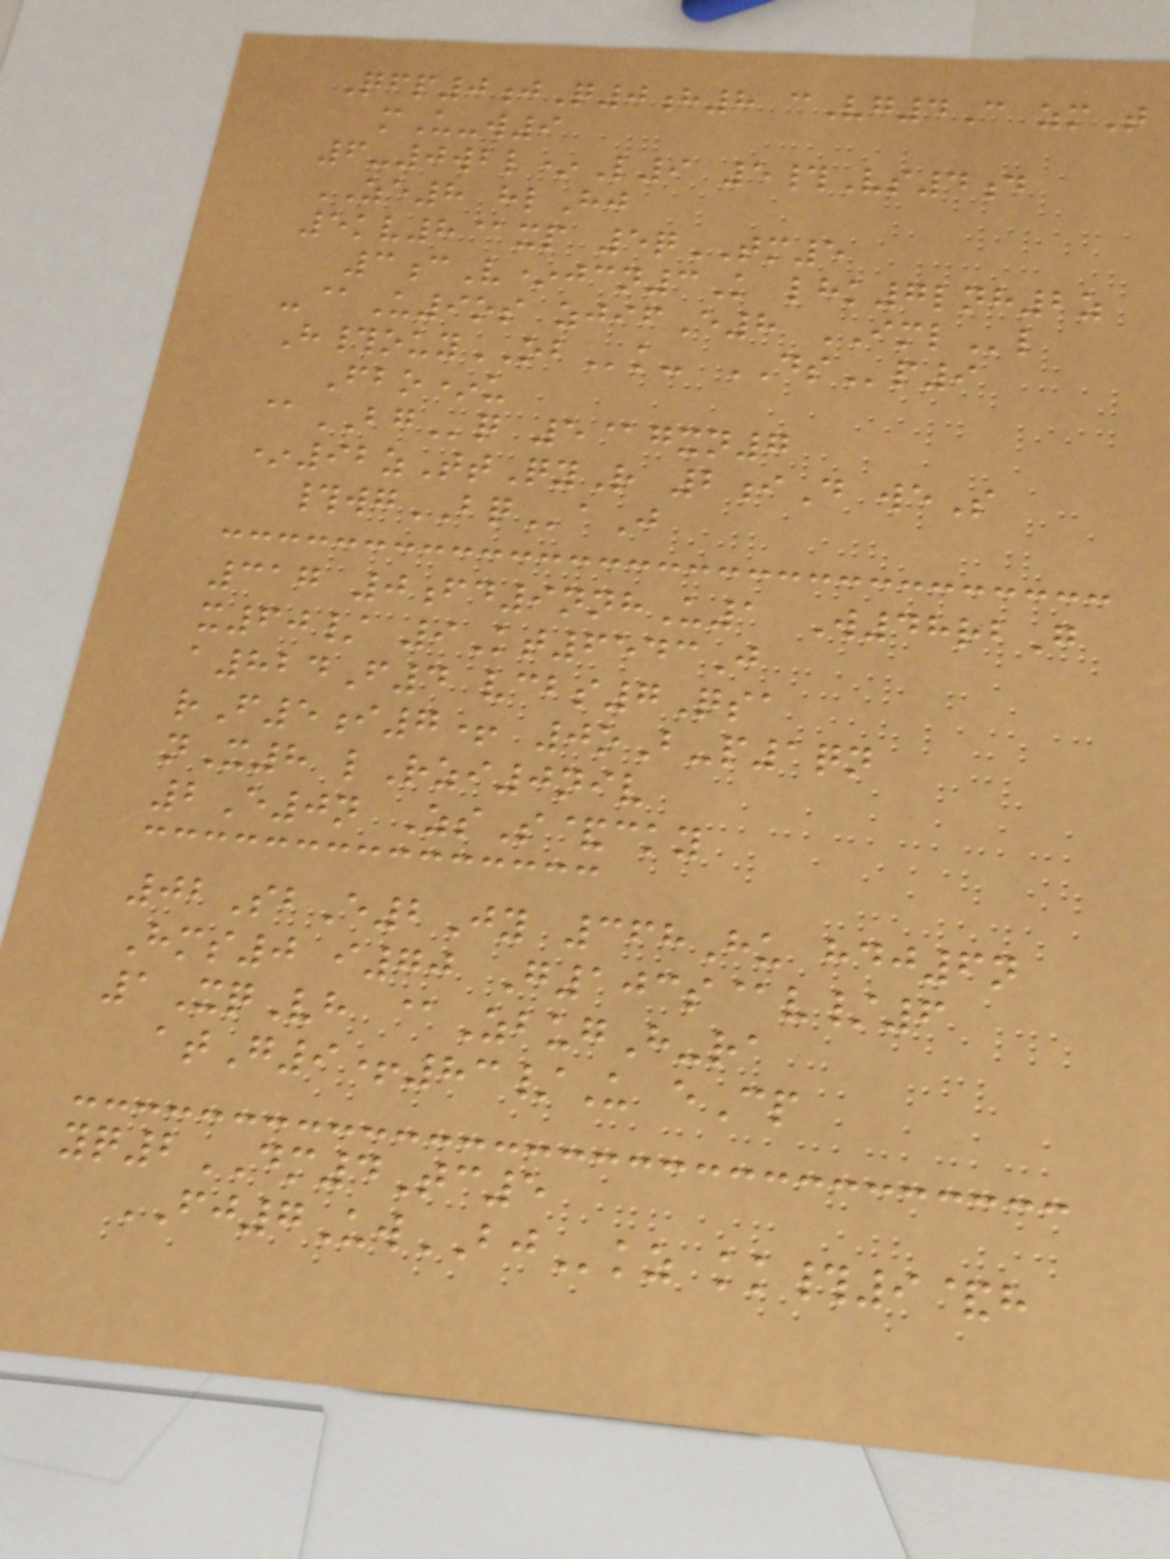Qfp0jQ0h8 cVg4C zmT
mU-w9
6-0wbl*L9 5#Vs4d
ZE8 hlHj
5kv8@xp 5qTM5
3cV*jcn3K lhk7lnh2z
-@U9os zjifE8 IMLl
H#ouyOBk- DSp9
Fbo*u
@BGq 5@gxn7
*92zTtQyR 2iD weS
#wgBQaJ
317 0fd9nnhU1 W48rbG
x60/ 9Kt6543J
a824F4 vcbs7Qsa
rF5i7+ 0oB-p1qn
nX8 lRzi0niv
2E0n ZsS&cky
02SbE2Jy 368Hu hdj6n
Hms0 i70 G103s@v/6
1XqVh @ZbugH-ra
atG9+83/U eCp
yq2DM4Tc5
FJ7UwBJkz kk#9&h
